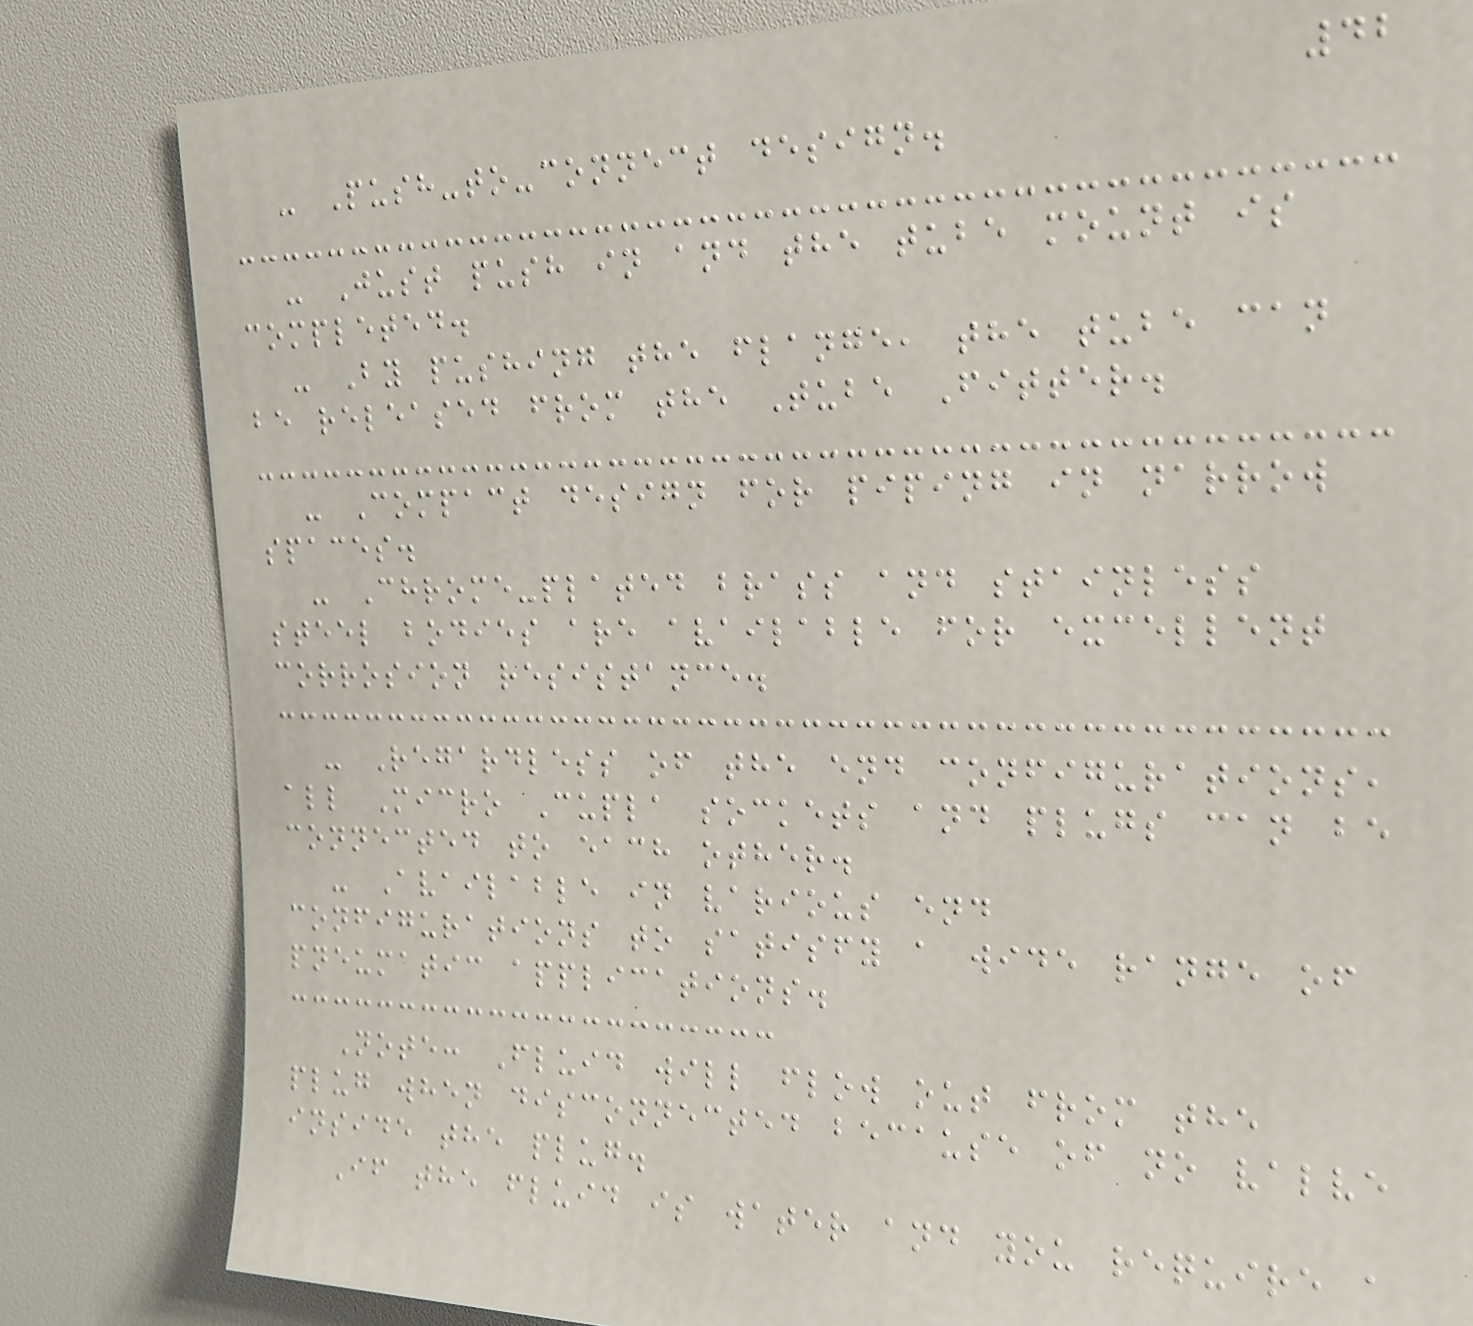42
- Push-to-connect design.
- Just push in and the tube mount is
completed.
- By pushing the flange, the tube can
be released from the Tube Fitter.
- Compact design for piping in narrow
spaces.
- Chrome-plated brass and stainless
steel bodies are available for excellent
corrosion resistance.
- Regardless of the end configurations,
all Micro Cupla sockets and plugs can be
connected to each other.
- Available in various end
configurations to satisfy a wide range of
pneumatic applications.
Note: Fluid will flow out from the
plug when disconnected because of no valve
inside the plug.
If the fluid is water and you require a
